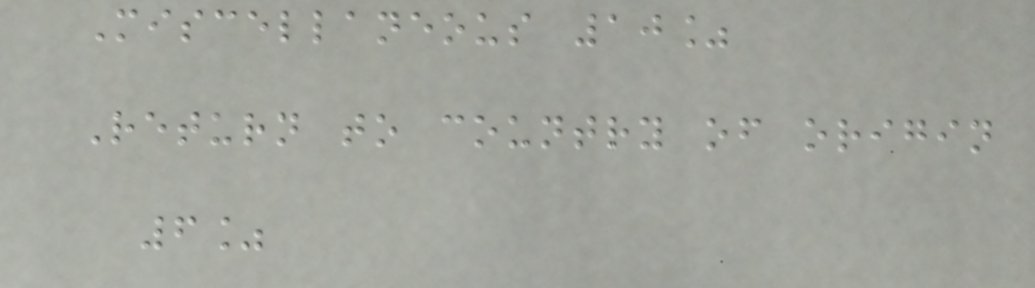Miscellaneous 10%
Return to country of origin
6%
